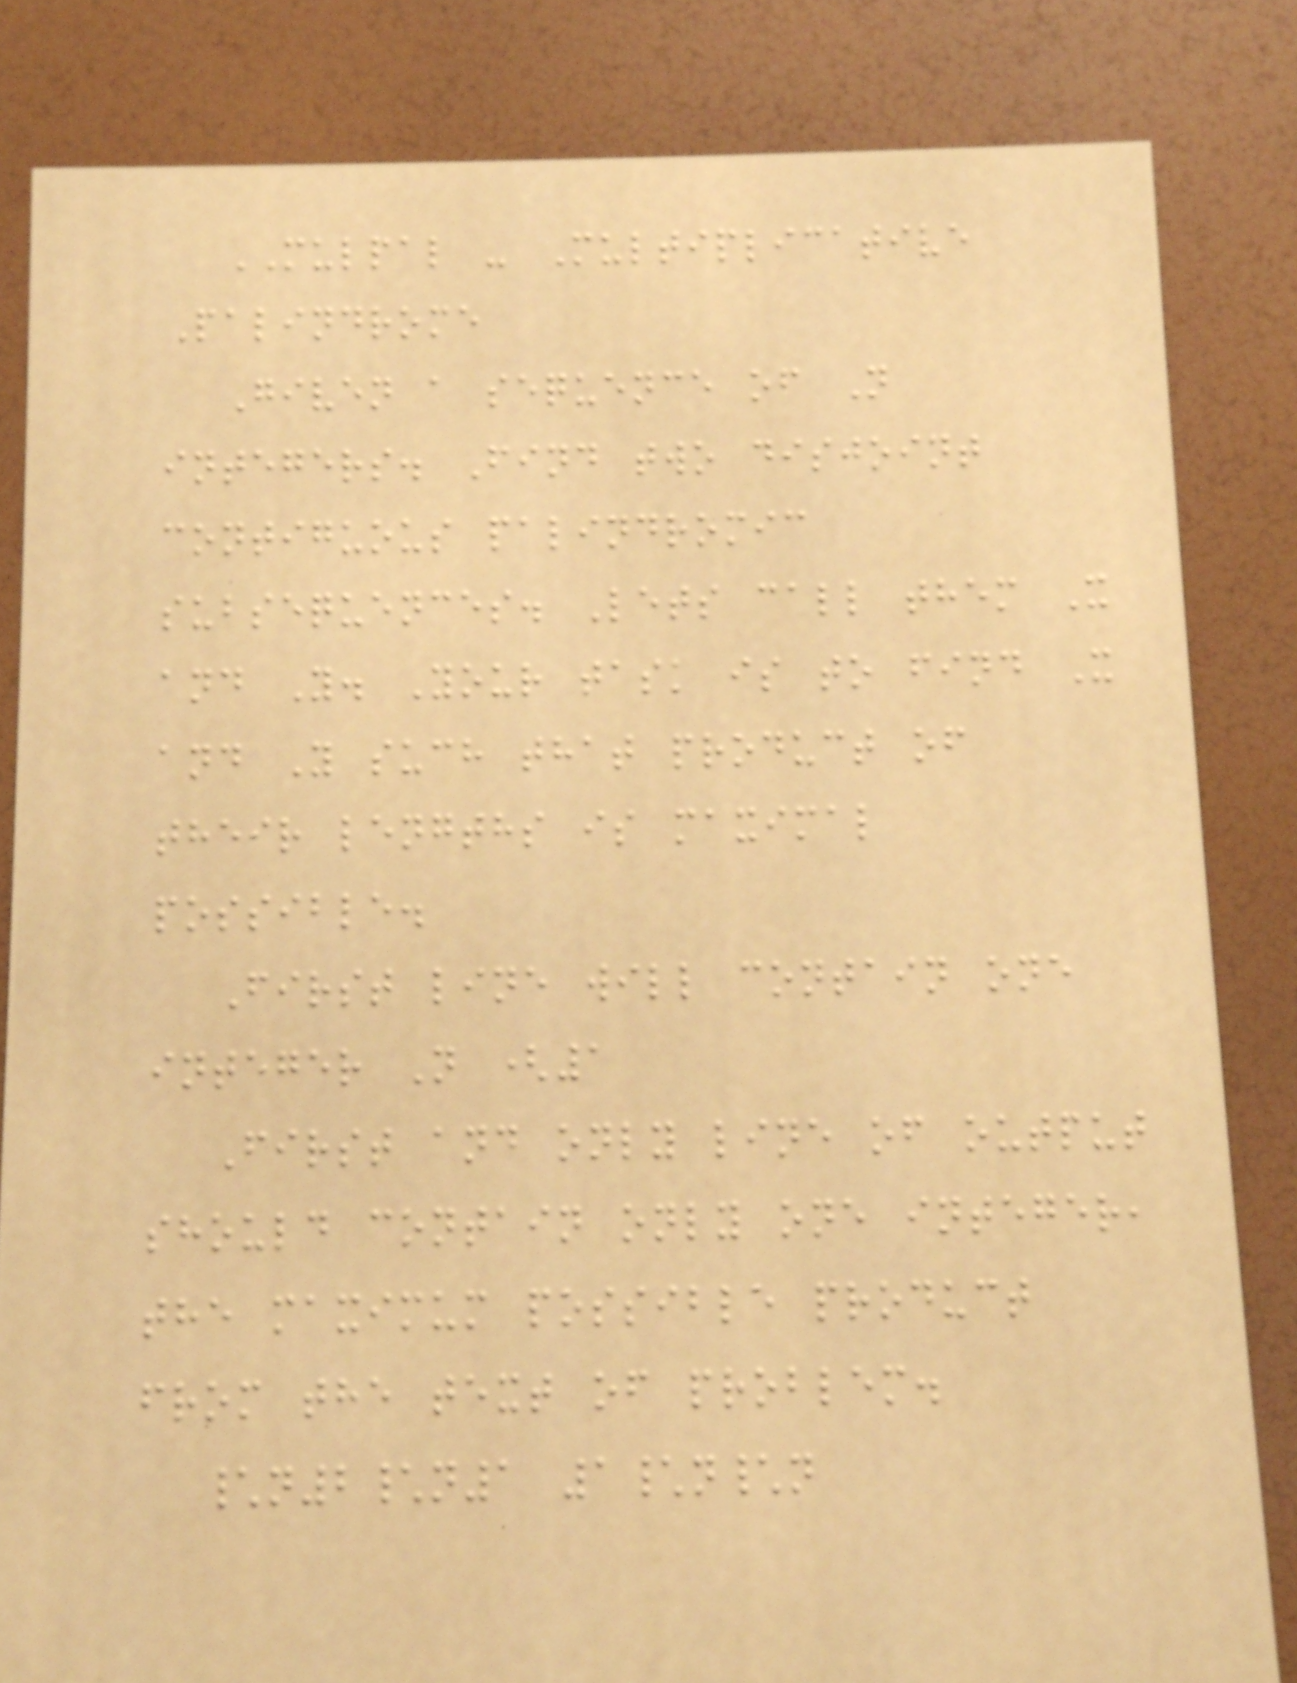MULPAL - Multiplicative
Palindrome
Given a sequence of N
integers. Find two disjoint
contiguous palindromic
subsequences. Lets call them X
and Y. Your task is to find X
and Y such that product of
their lengths is maximal
possible.
First line will contain one
integer N (1
First and only line of output
should contain only one integer,
the maximum possible product
from the text of problem.
\n2\n1 1\n\n
